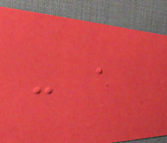- a
